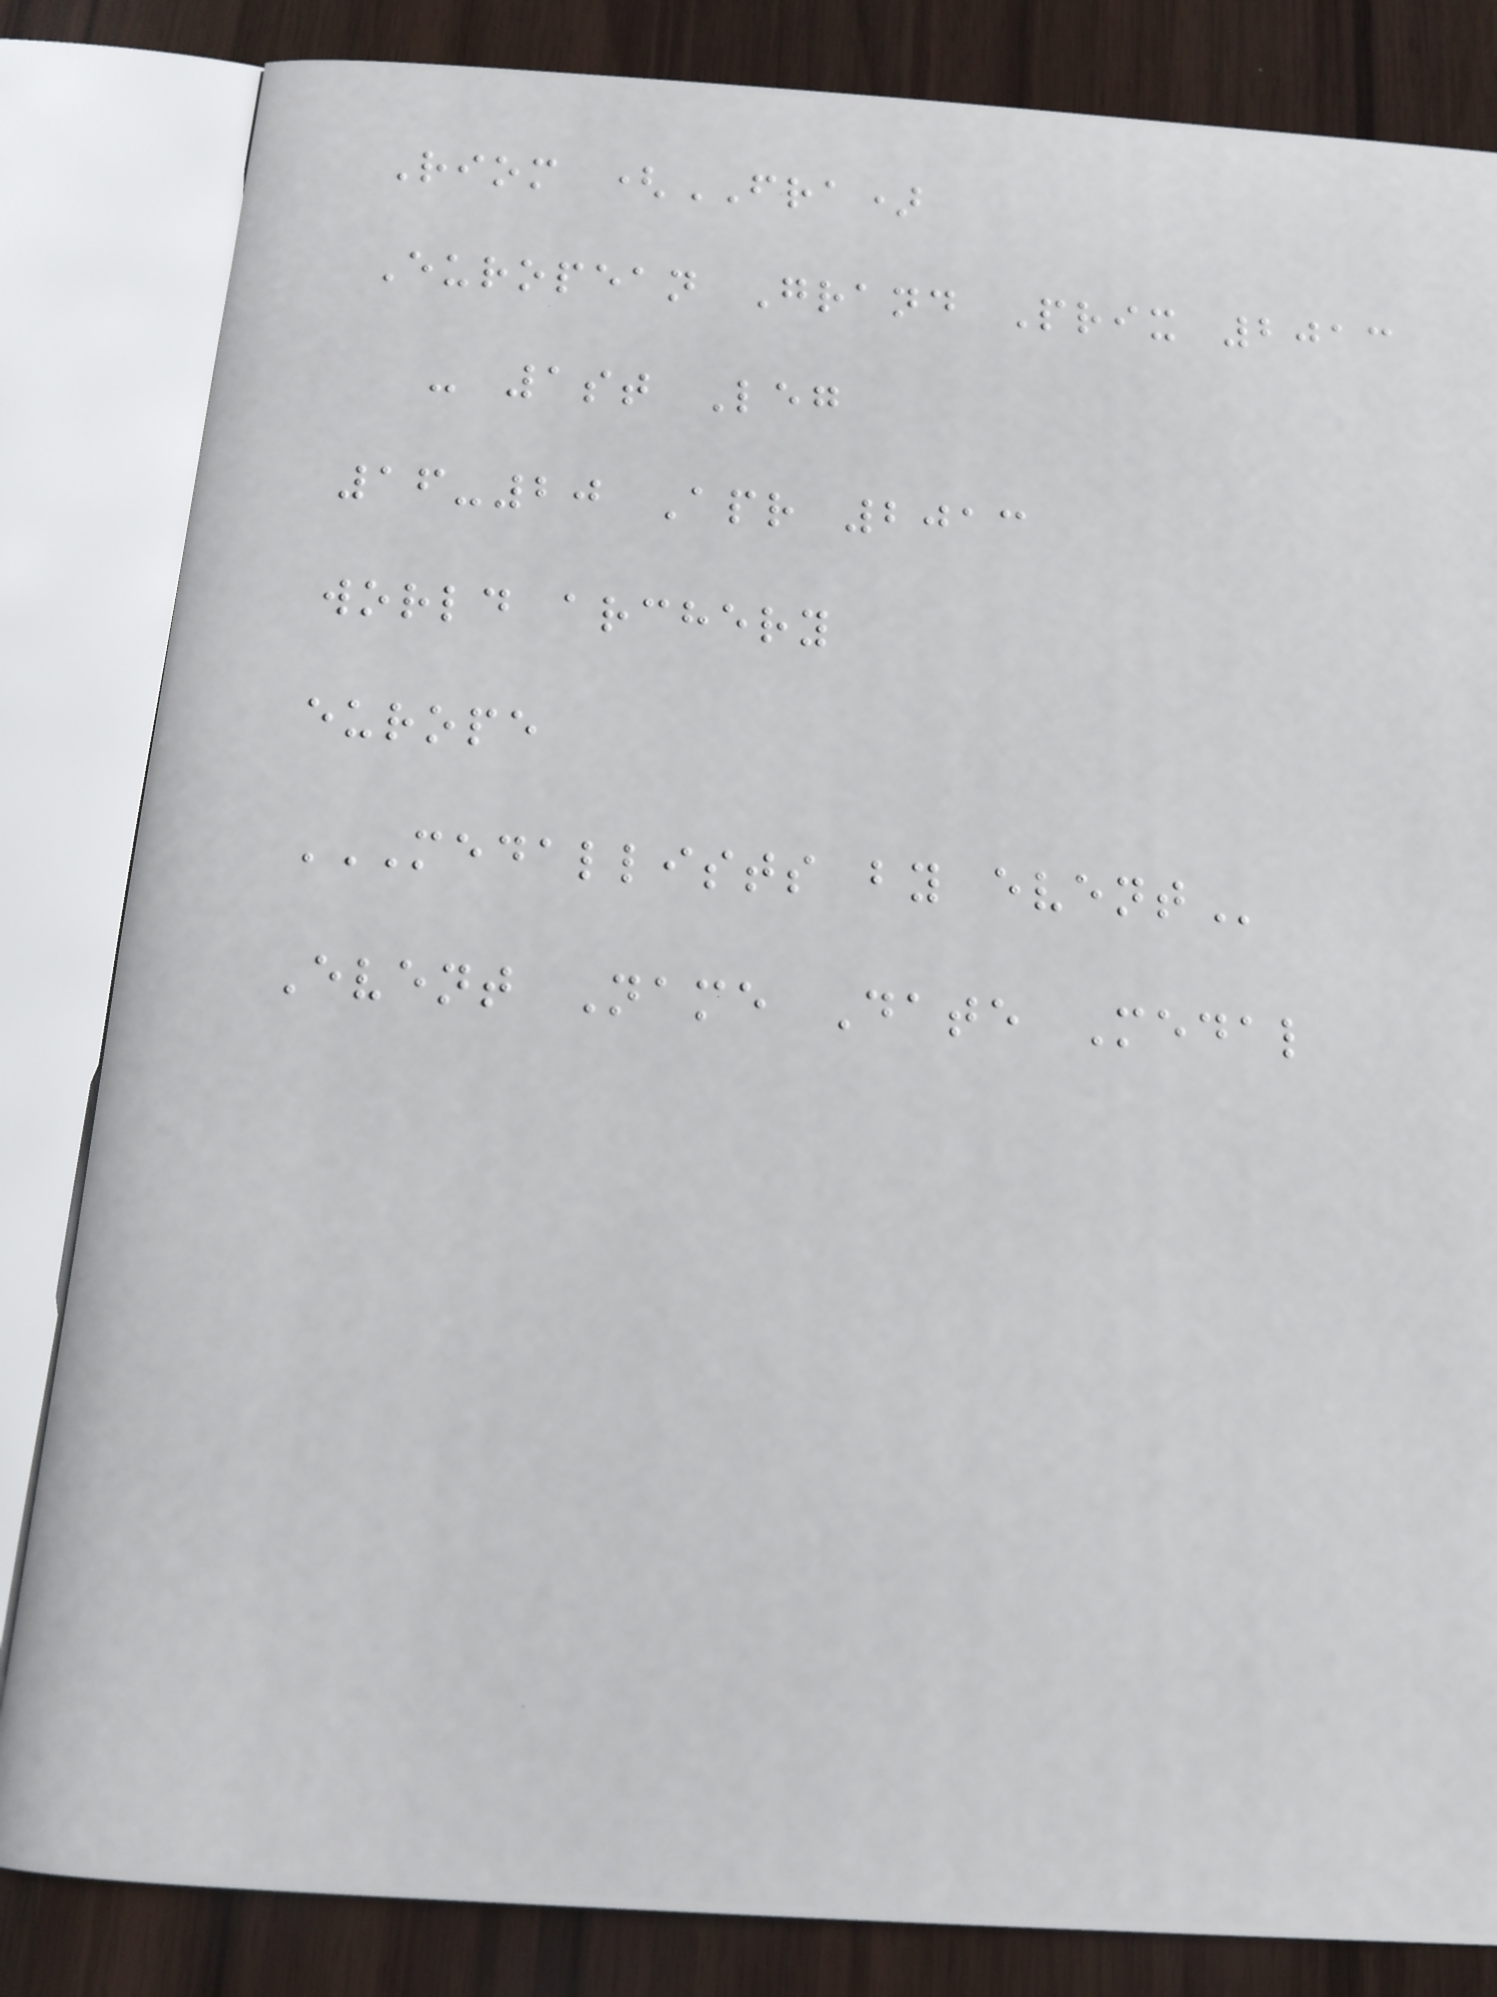Riom (FRA)
European Grand Prix 2013
- 1st Leg
16-20 Apr 2013
world archery
europe
MEDALLISTS BY EVENT
Event Name Date Medal
